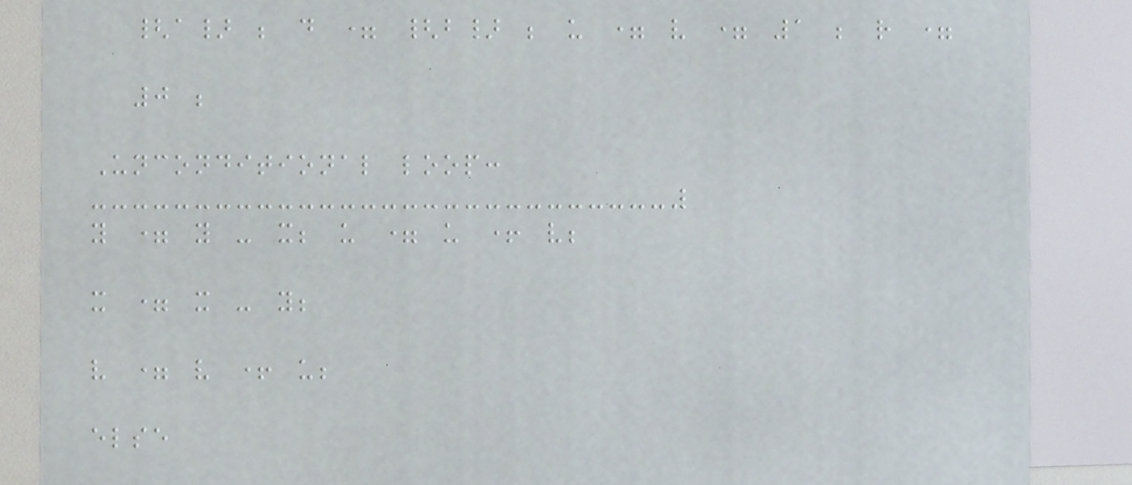{a} ; d = {b} ; u = v = 1 ; r =
0 ;
Unconditional loop:
y = y - x; u = u + v;
x = x - y;
v = v + u;
else
